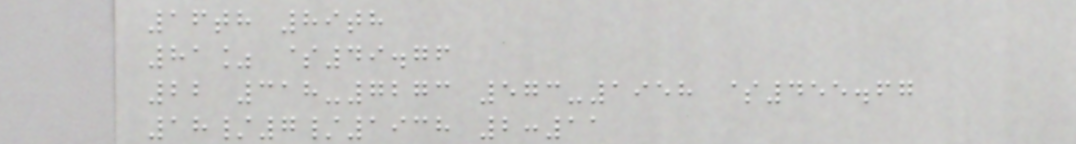16th 89th
81% $49.76
22 318-7273 573-1958 $455.67
18/7/1938 2:11
